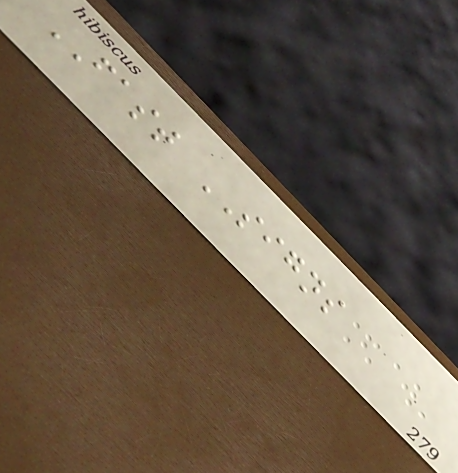FAST SIGNS
